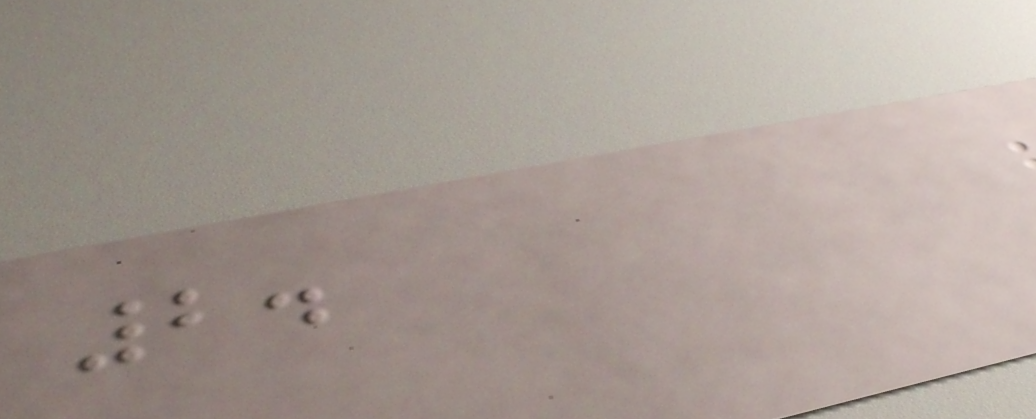2.
